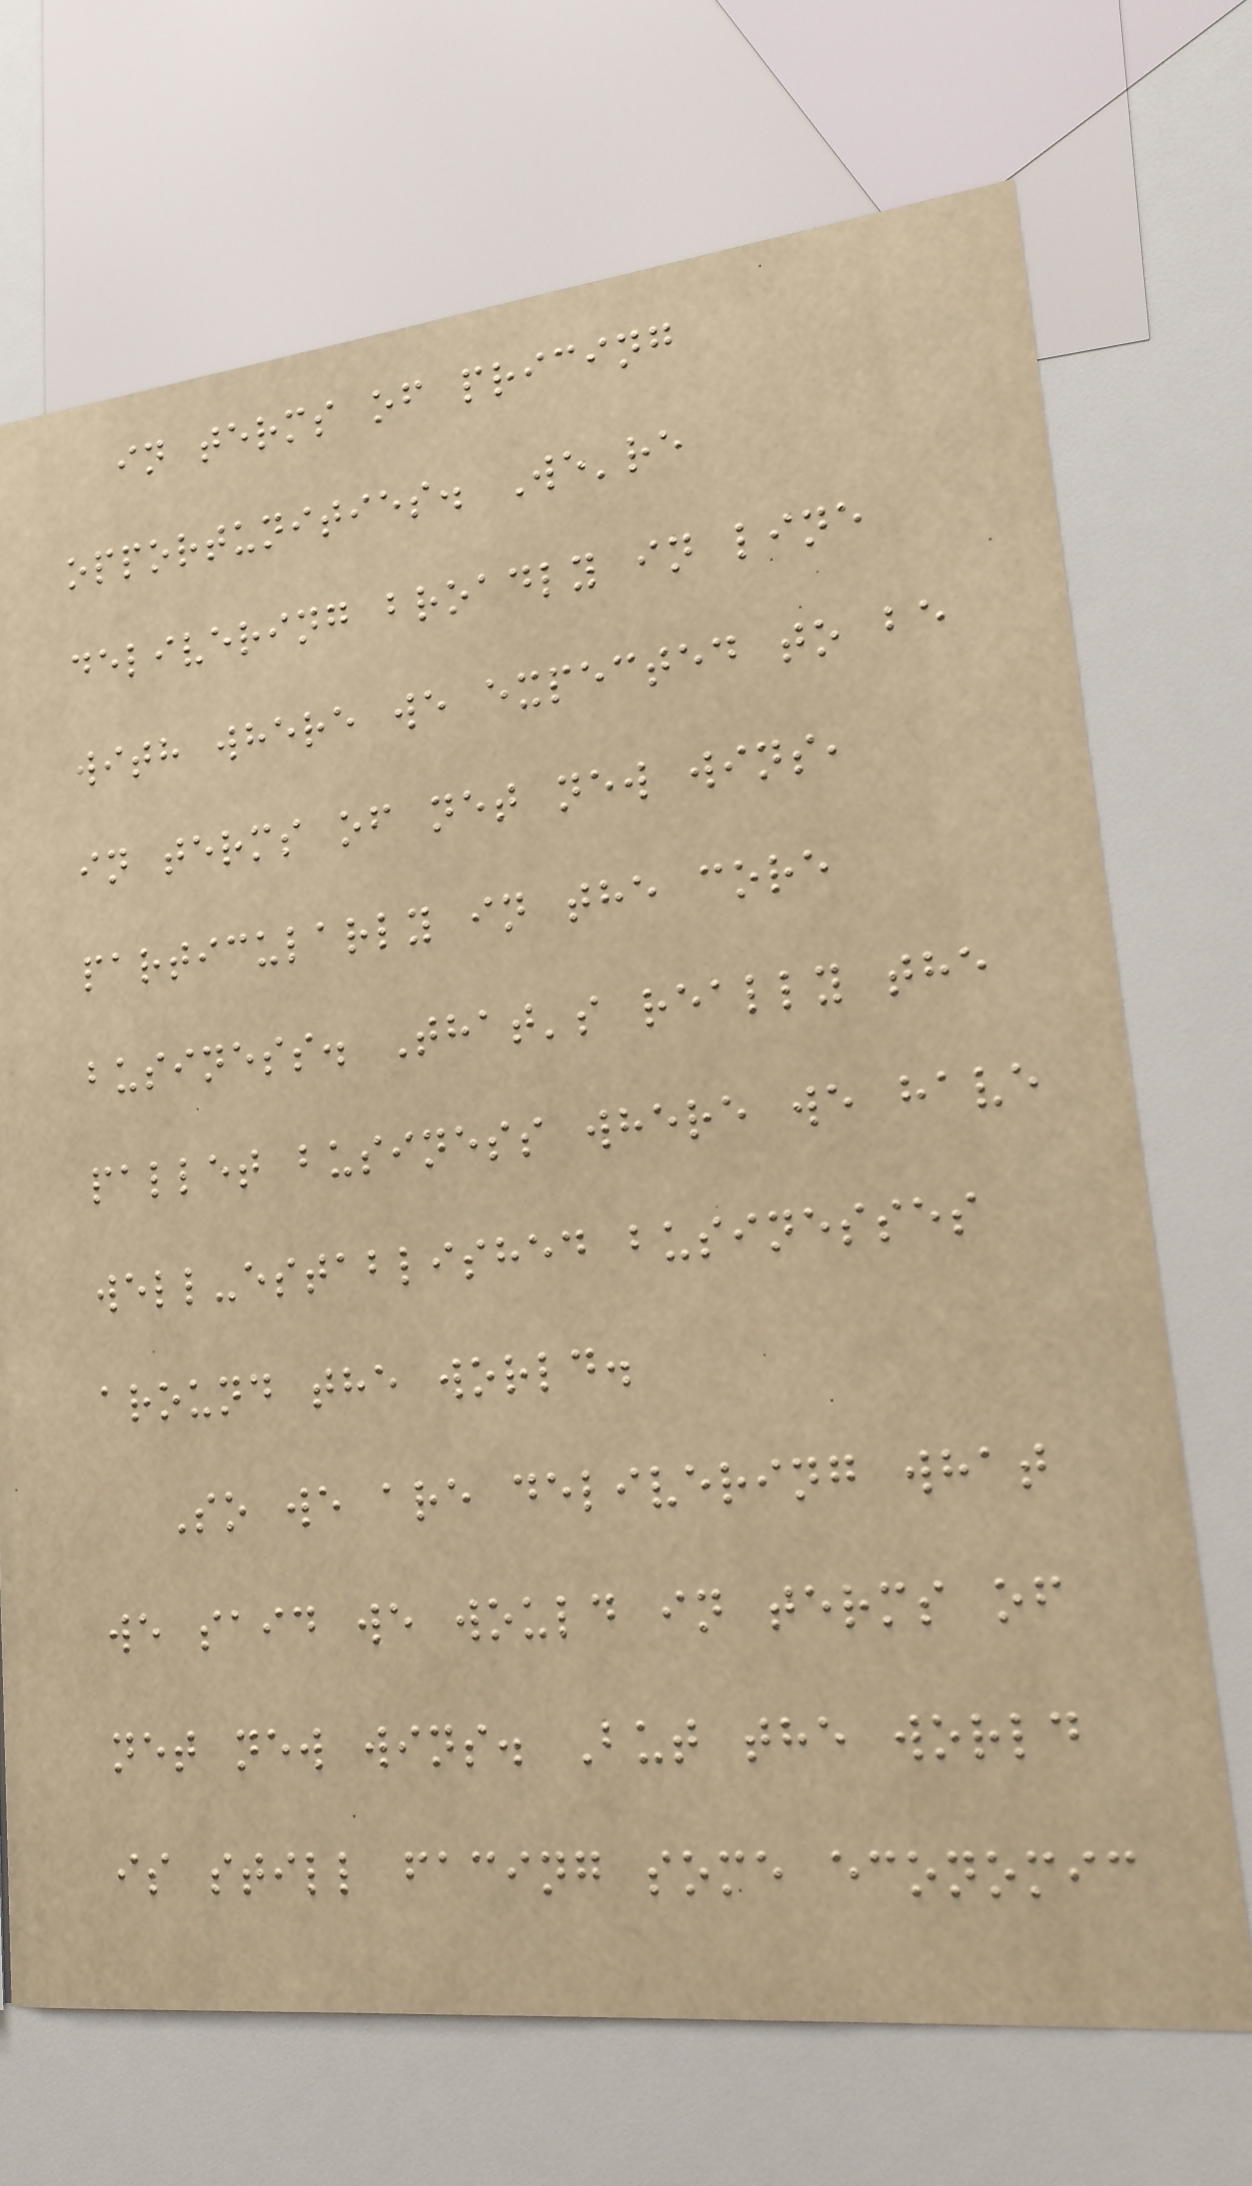in terms of pricing
opportunities. We're
delivering broadly in line
with where we expected to be
in terms of net new wins,
particularly in the core
business. That's really the
pallet business where we have
well-established businesses
around the world.
So we are delivering what
we said we would in terms of
net new wins. But the world
is still facing some economic
